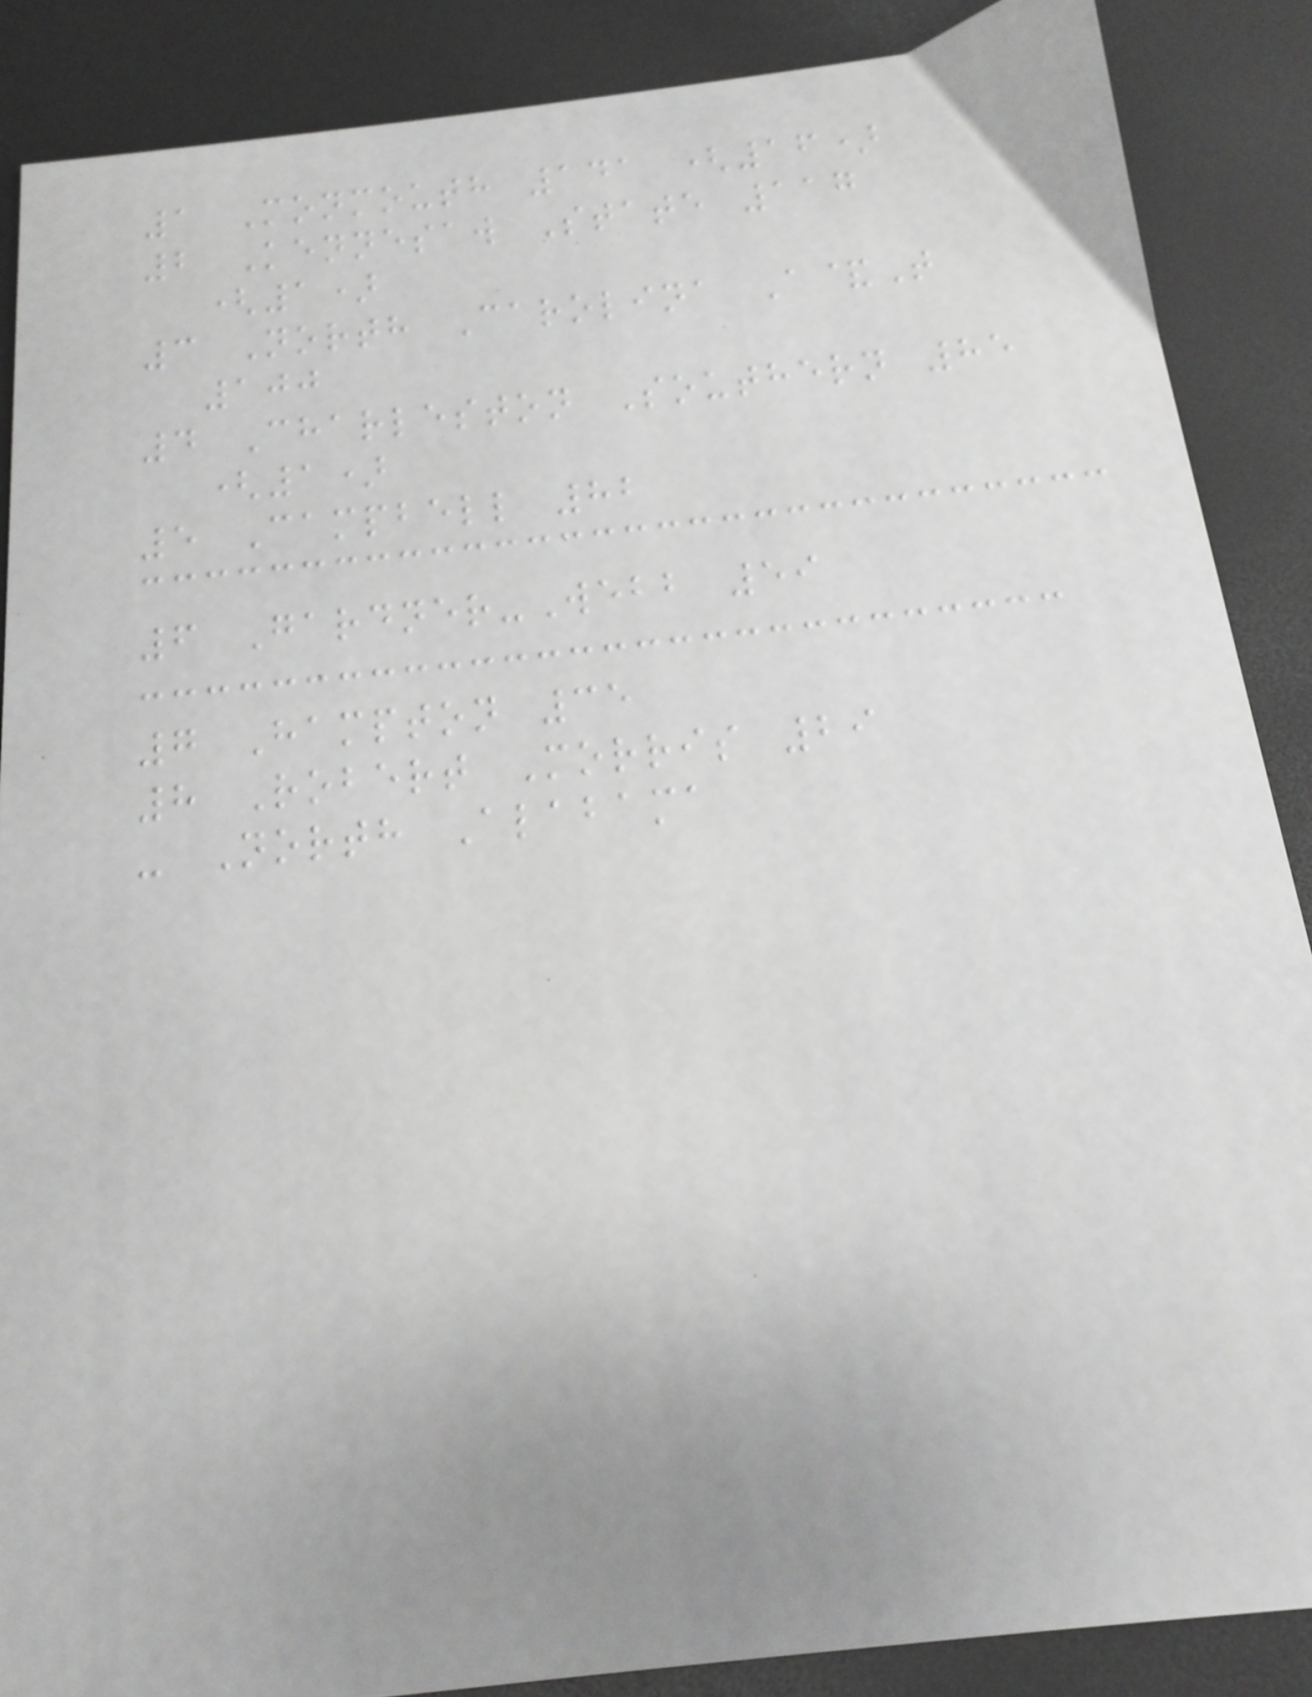1 Monmouth 141 (16)
2 Kennesaw State 117
(1)
3 North Carolina A&T
100
4 Charleston Southern 85
(1)
5 Campbell 82
6 Gardner-Webb 59
7 Hampton 35
8 Robert Morris 29
- North Alabama
